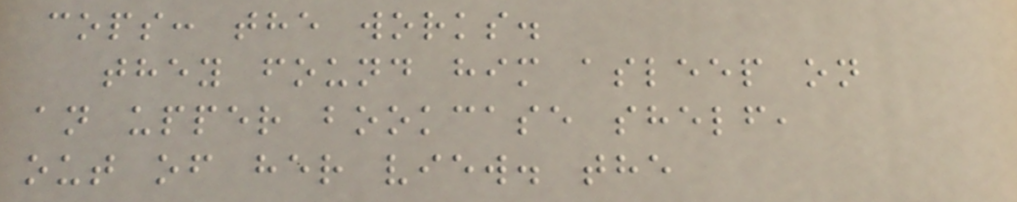cops: the works.
they found him asleep on
an upper bookcase shelf,
out of her view. the
